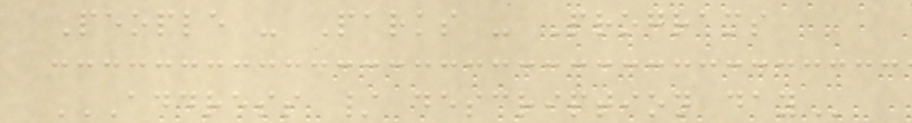People - Parks - Programs
ADDRESS / DESCRIPTION DAY
